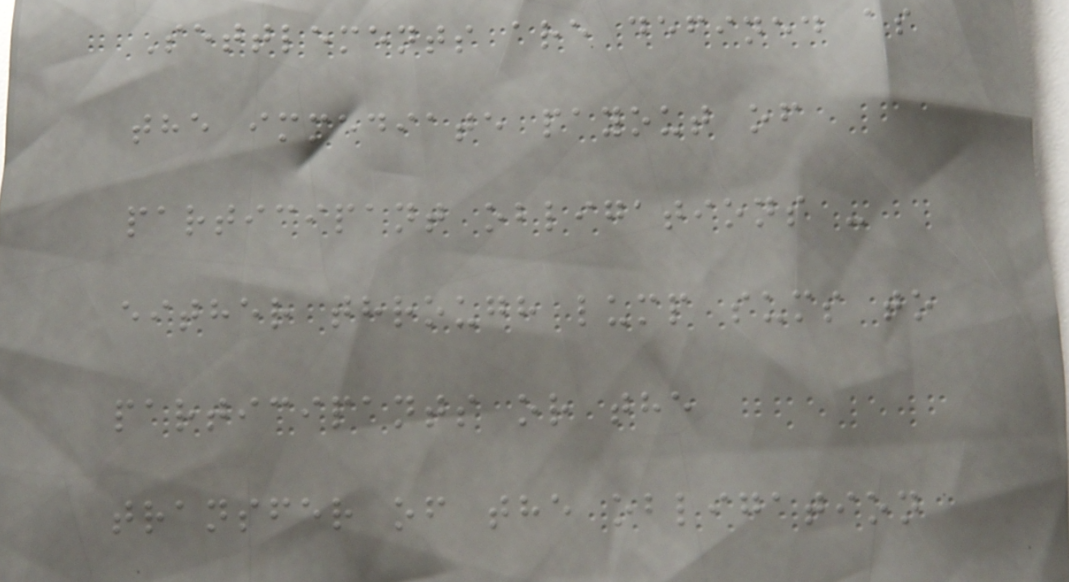Settlements are defined as
the immediate payout of
participant obligations -
either through lump sums to
participants or the
transfer of the obligation
